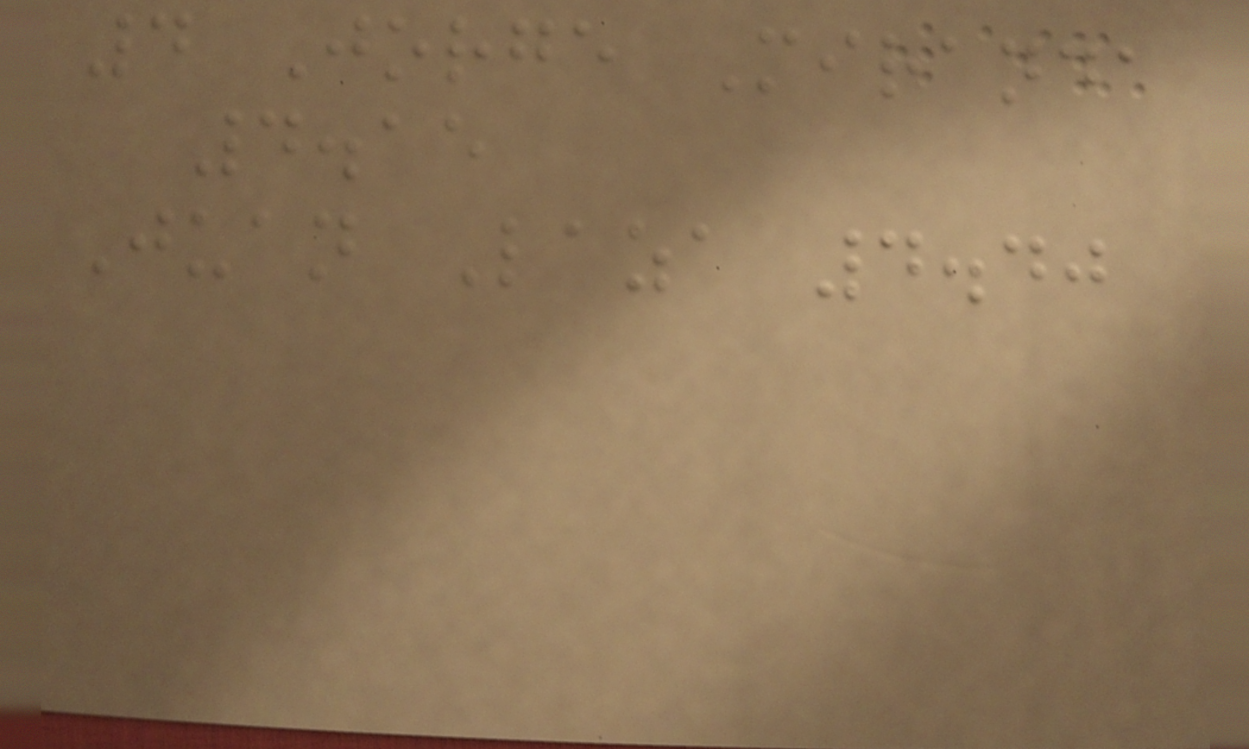4 Jorge Miranda
4.15
Juan Laza 4.40
